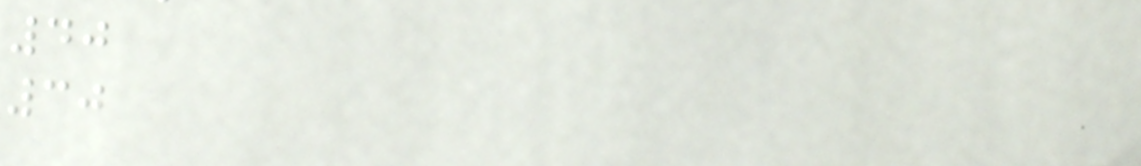40
30
